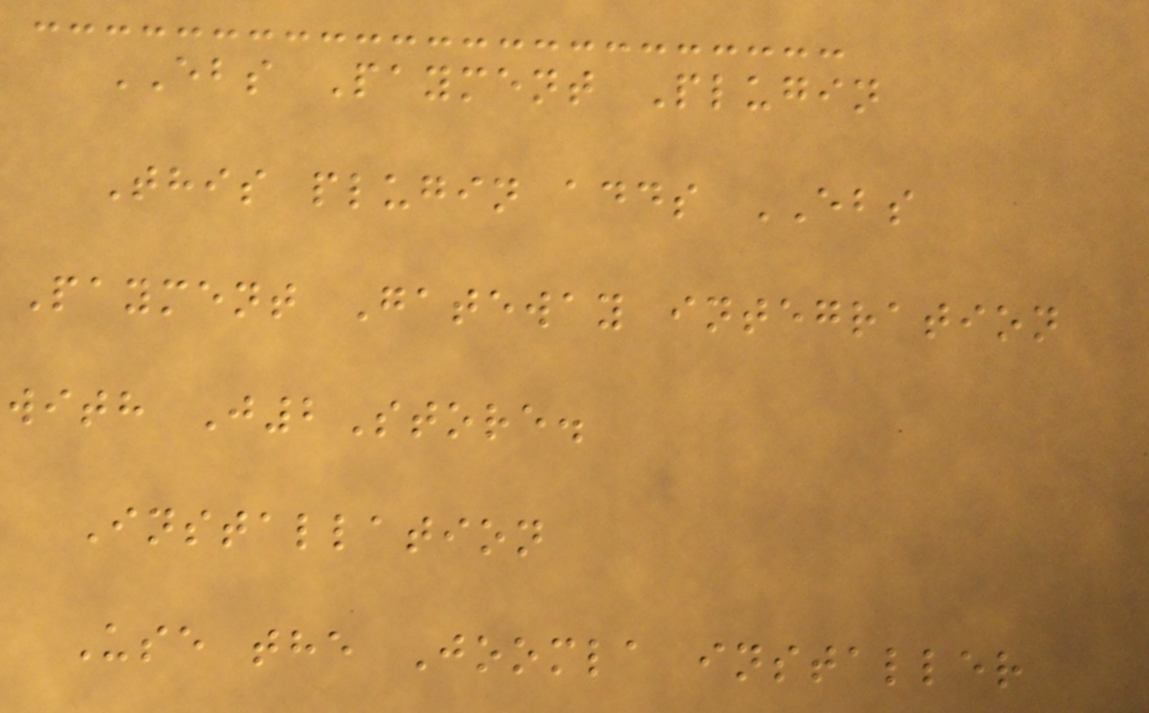EBS Payment Plugin
This plugin adds EBS
Payment Gateway integration
with J2Store.
Installation
Use the Joomla installer
